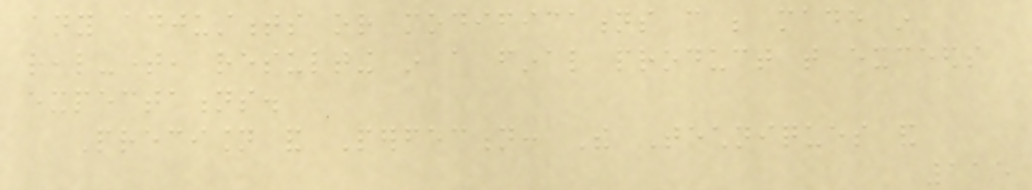any adjustments or modifications can be made in
real-time, resulting in a final product that exceeds
expectations.
Precision and Perfection: The Techniques and
115
